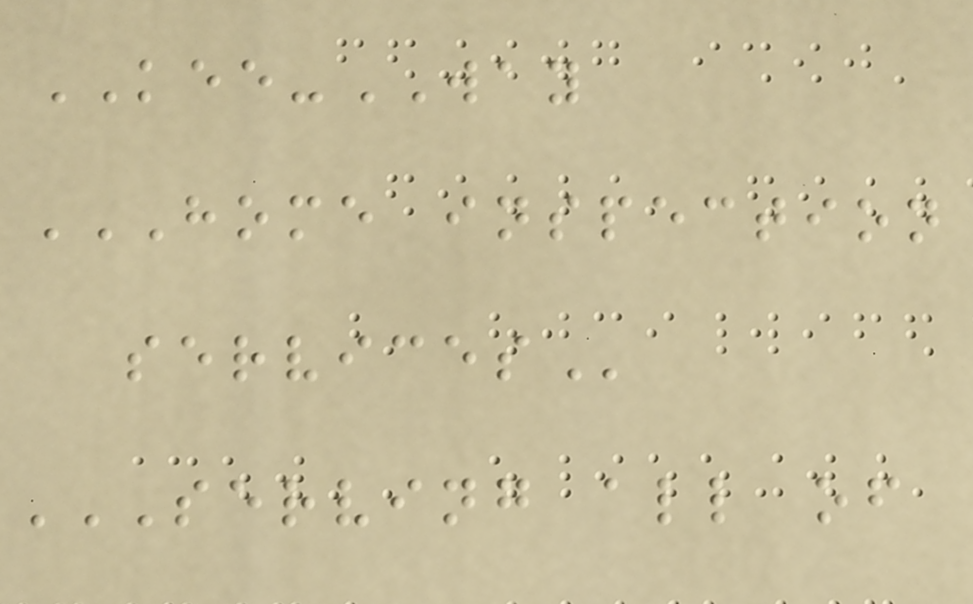KEE-WAY
HOME INSPECTION
SERVICES
SERVING ALL OF
